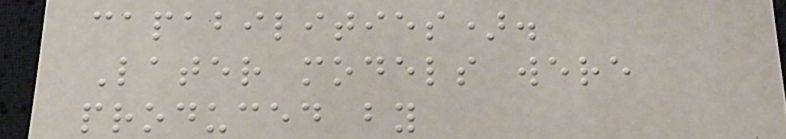capabilities).
Later models were
produced by
